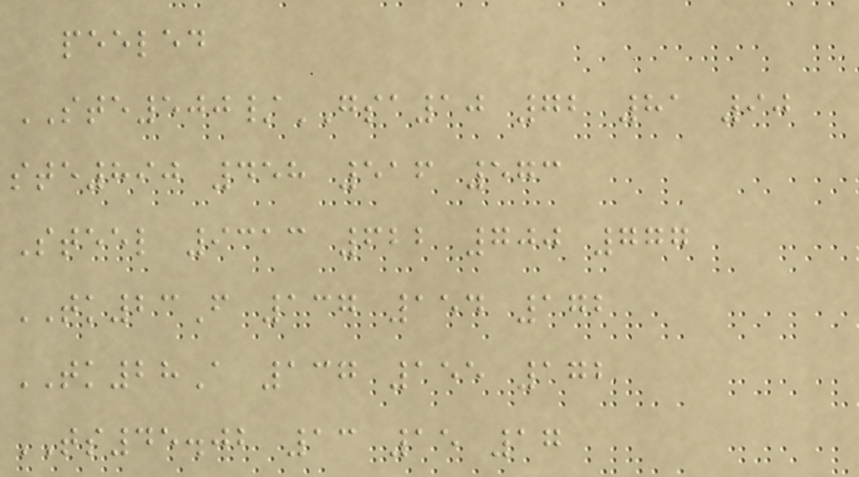peeled
STE500/GSA10 72 81 90
ste890 458 516 573
Steel 9313 622 700 777
TK23F 137 154 172
TK28A 137 155 172
TS45.02 13 15 17
